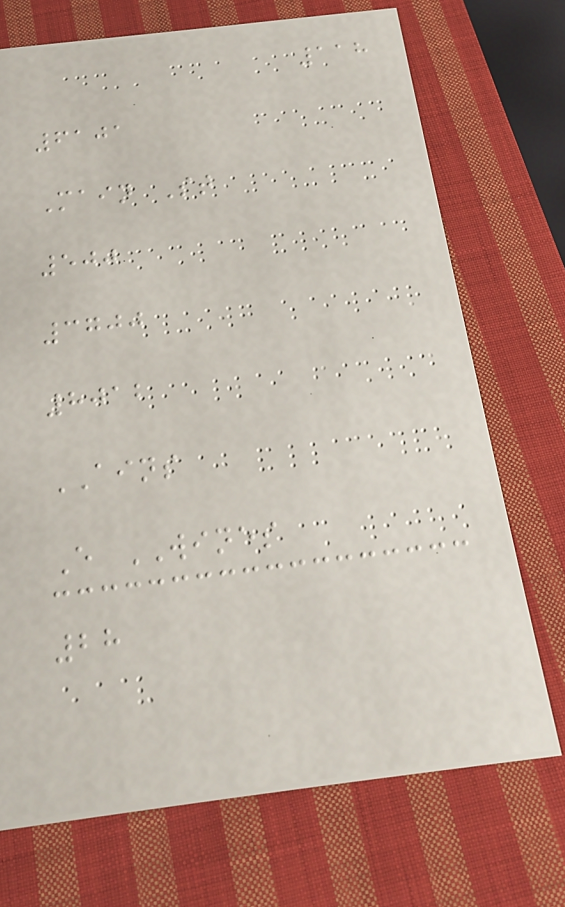118
6101
Main St
500
3700
8012
AINS
E WINES
28
